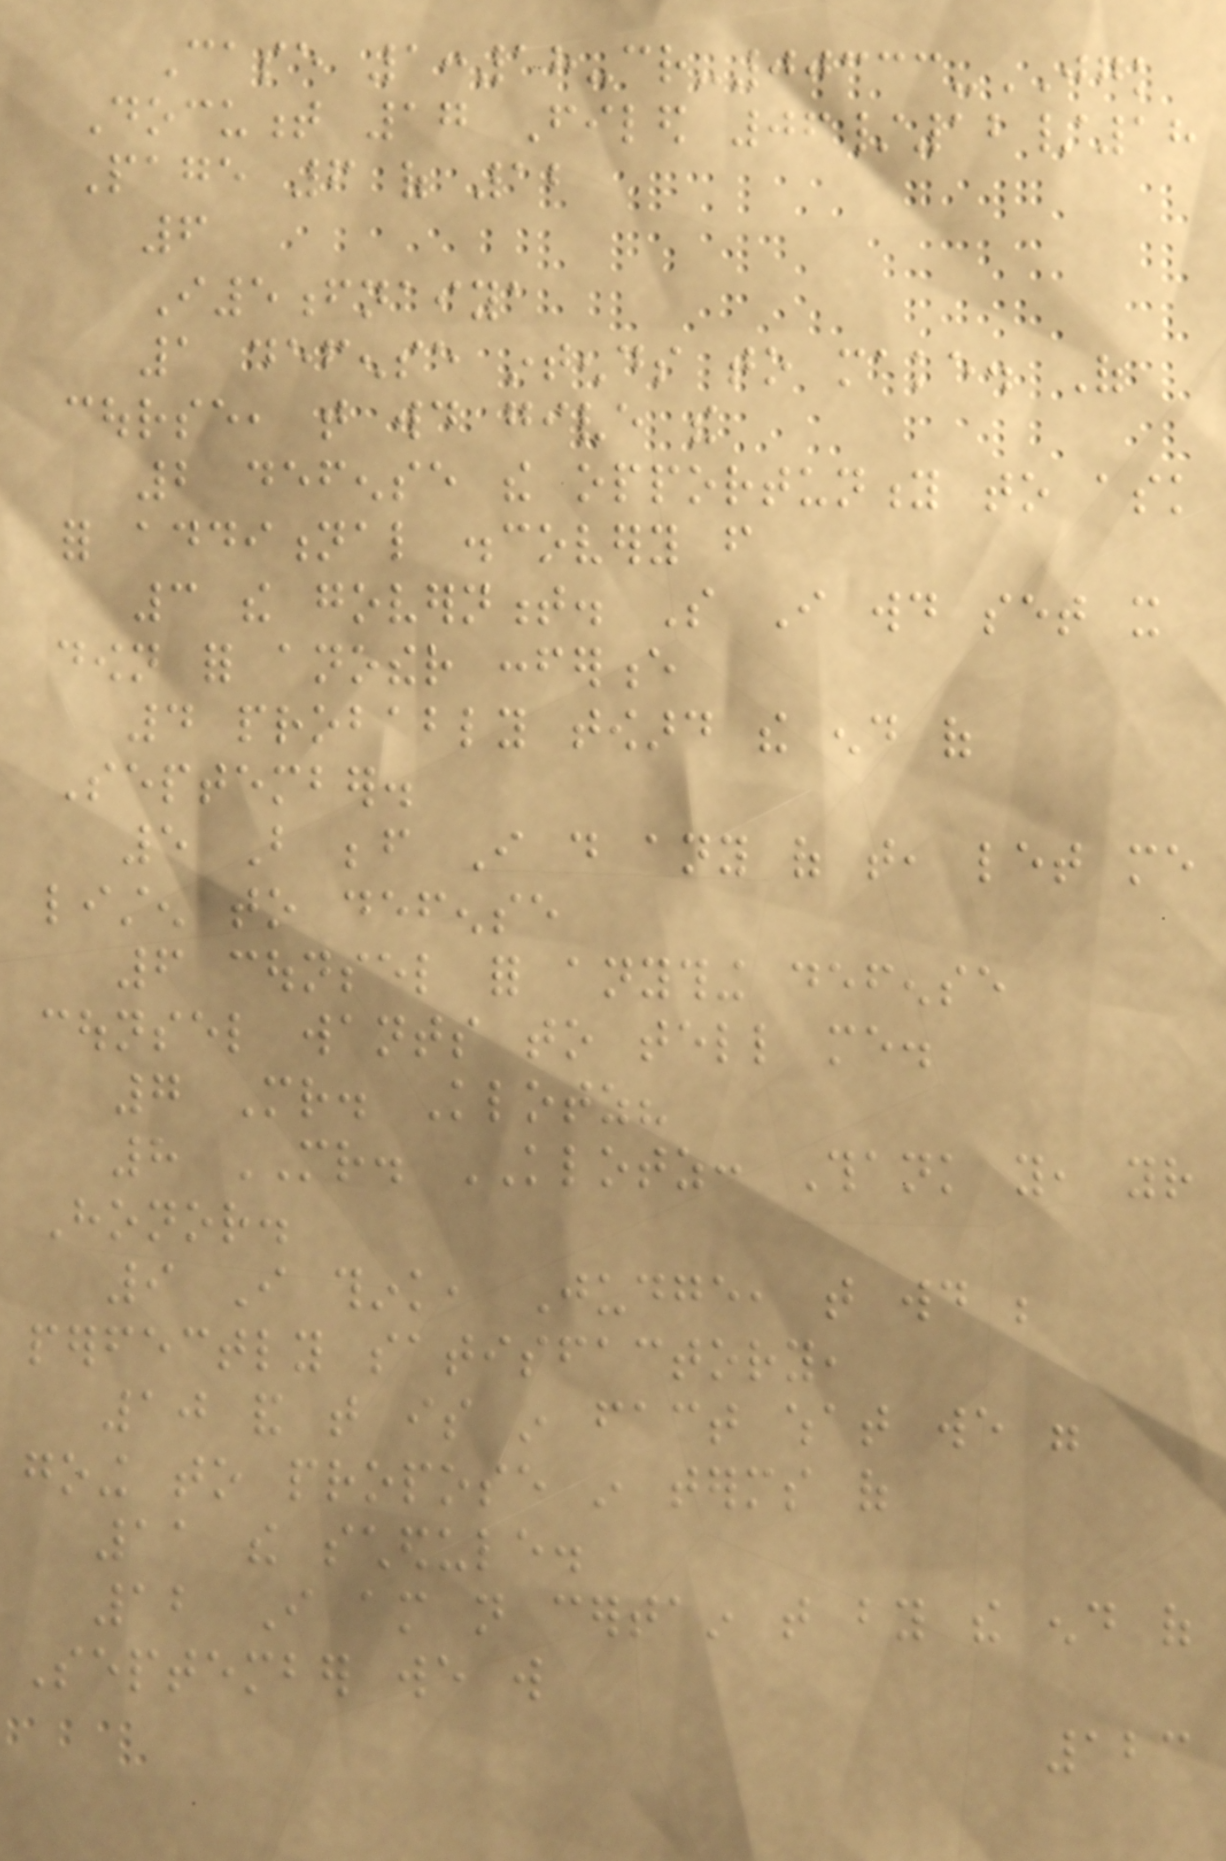Case 1:18-cr-00333-JGK
Document 17 Filed 06/12/18
Page 6 of 12
6
I5fnaiya
1 defense intends to make. Of
course, that would give the
2 defense the opportunity to ask
for additional discovery from
3 the government. So I would set it
down for another conference
4 probably toward the end of
September.
5 But before I do any of that, let me
listen to defense
6 counsel for anything defense
counsel wants to tell me.
7 Mr. Klotz?
8 MR. KLOTZ: Thank you, your
Honor.
9 I think, Judge, that would be
perfectly satisfactory,
10 and that is in fact what we were
going to propose in terms of
11 the schedule.
12 I am not certain that by the end of
September we will
123
